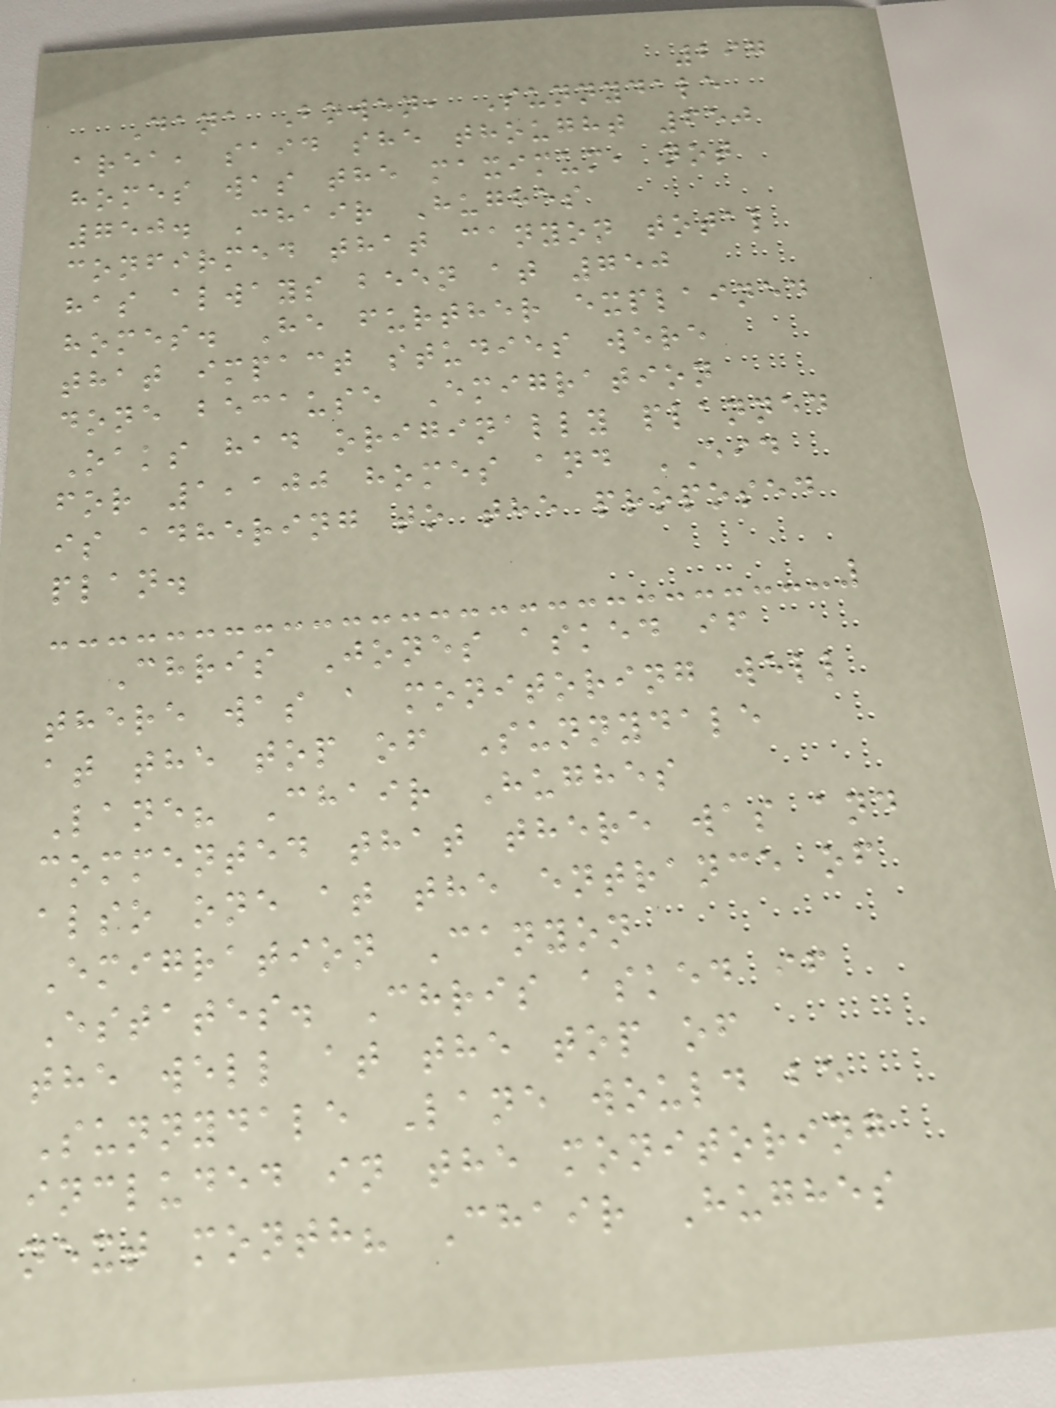297
Dana Bowen, Sunnydale
area, said she thought 650
homes was the maximum, not
750. Chair Hughes
confirmed that canyon total
has always been at 750
homes. He further explained
that impact studies were
done because Emigration
Oaks had originally planned
for 1,100 homes and EID
is adhering to the proposed
plan.
Chris Jones asked if
there was a monitoring well
at the top of Sunnydale
Lane? Chair Hughes
commented that there was and
also one at the entrance of
Emigration Canyon
Estates. Chris asked if
the well at the top of
Sunnydale Lane would be
included in the monitoring
next month? Chair Hughes
